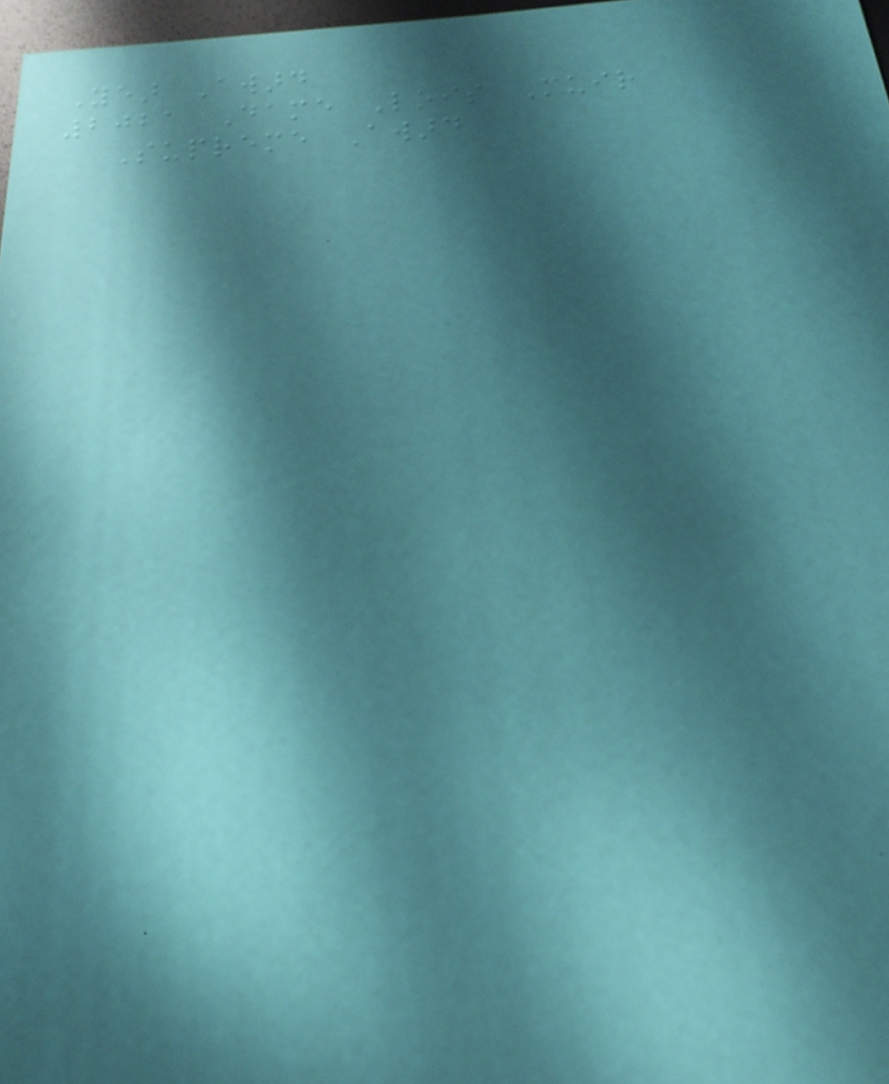Year Award
2021 Dame Lois Muir
Supreme Award
